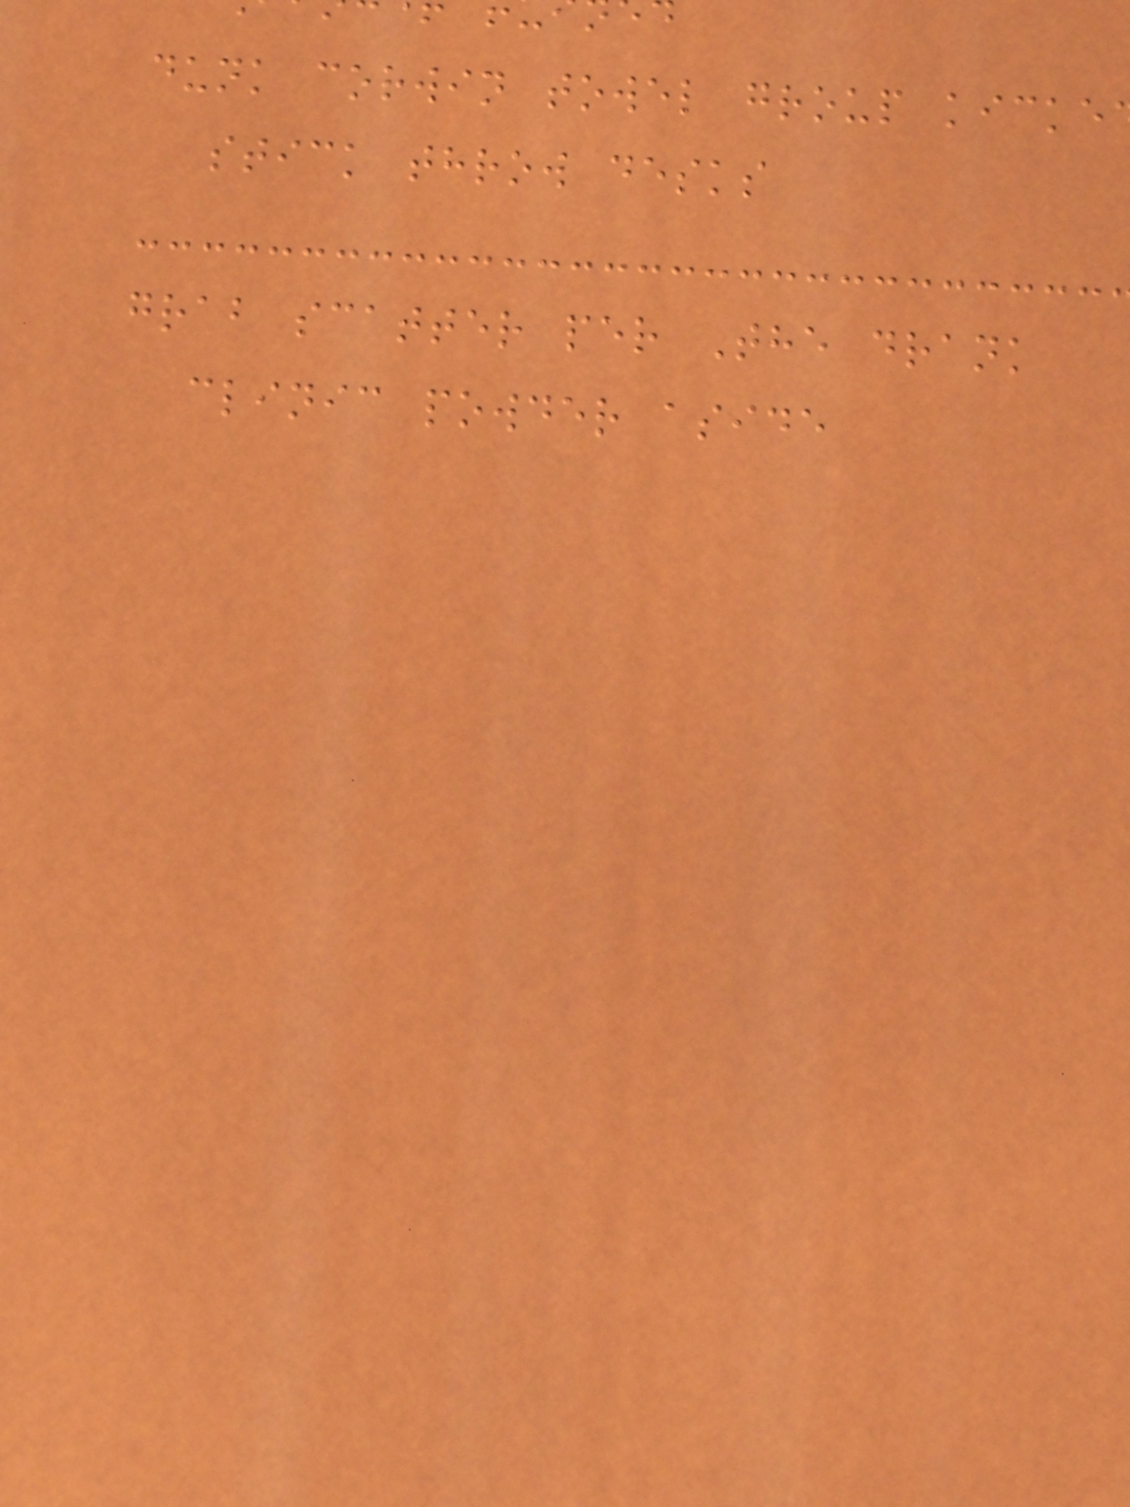dunk corwin towel group kicke
stick throw desks
grab scatter per The drank
clinic powder aside
